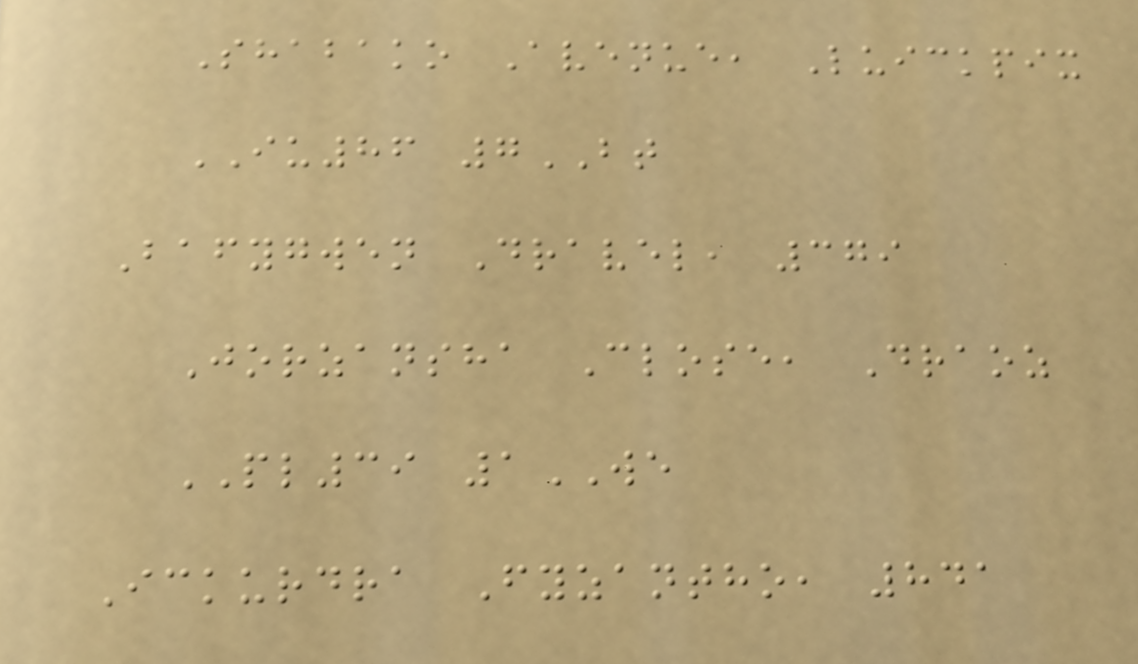Shabako Avenue, Luickpix
IU86 7BT
Bafygwen Dravel, 379
Jorzansha Close, Draoz
PL39 1WE
Ickurdra Fyzantho, 841
